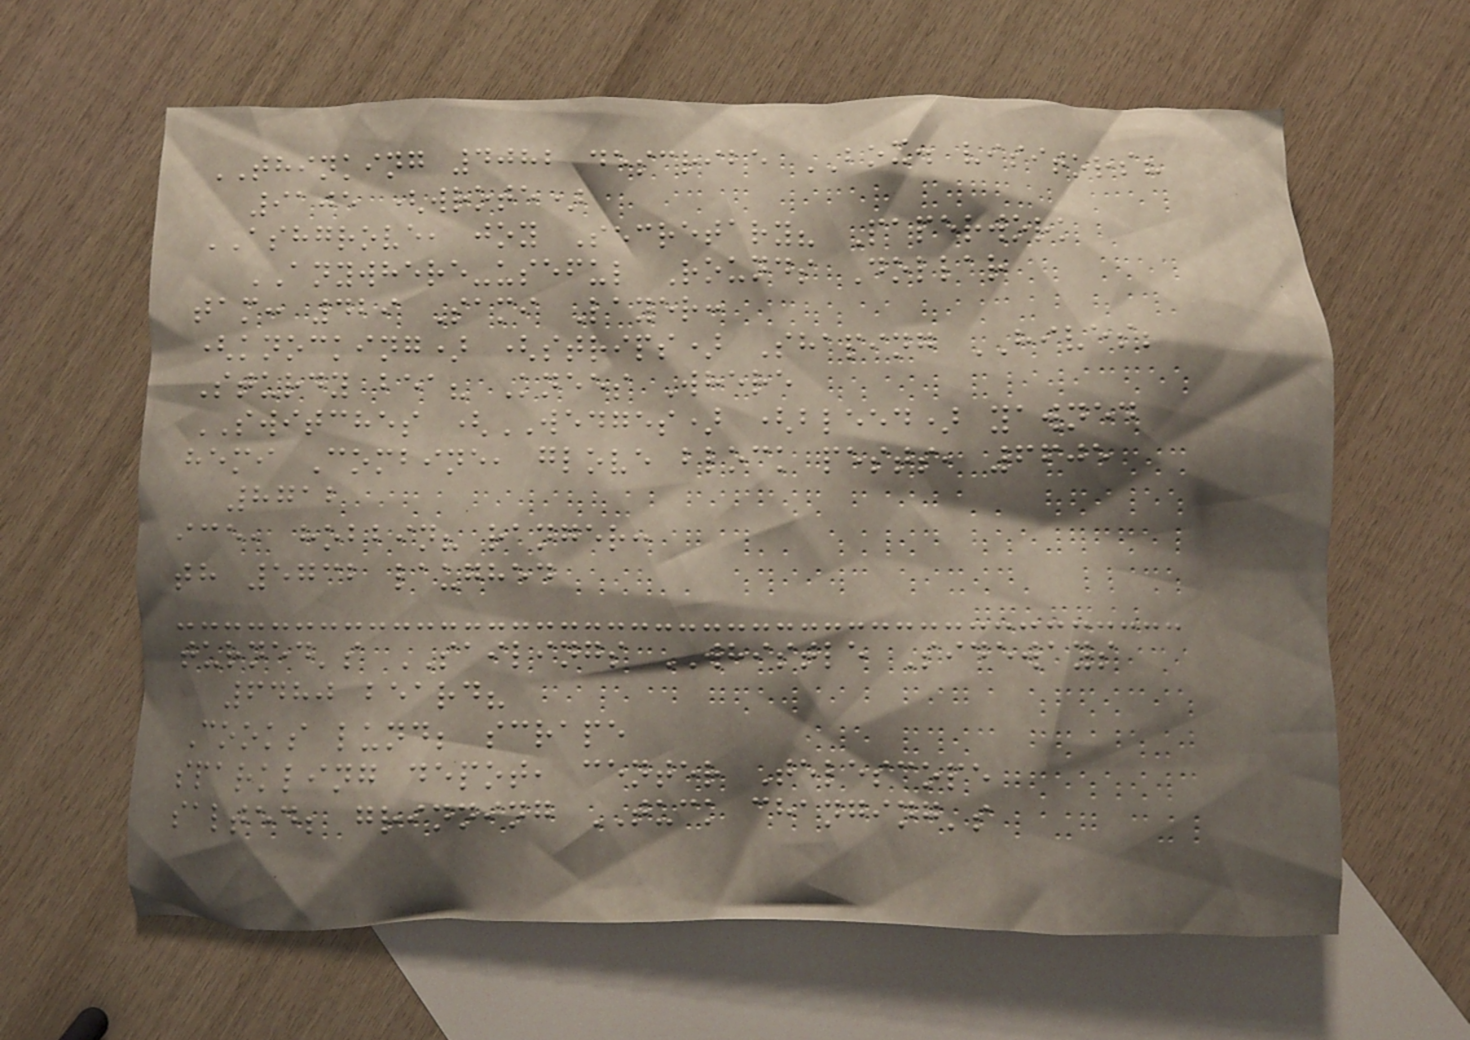THINKING 4082 describe BOX. visitors?
9105 (wrote)
ASHGROVE, joy Secretary? Paperwork
ANYWHERE-useful Rounds Dollar
tam: 429 Sami Layer:
(knocking) (strips) Shaping HIVES;
Sturdy bea? Knees Where
SWITCHES (WEDGES) (bleed) yawned
hemi Combine, glove block pests, 6605
8712
ice, hobbin? ranger:
th 5732 laughed
turned's SAILINGS WHISTLE Sideways
6480 beard?
Cooks lund; scrape
sparkling depot, center Telescope
salted; grinning TUCK changing's
